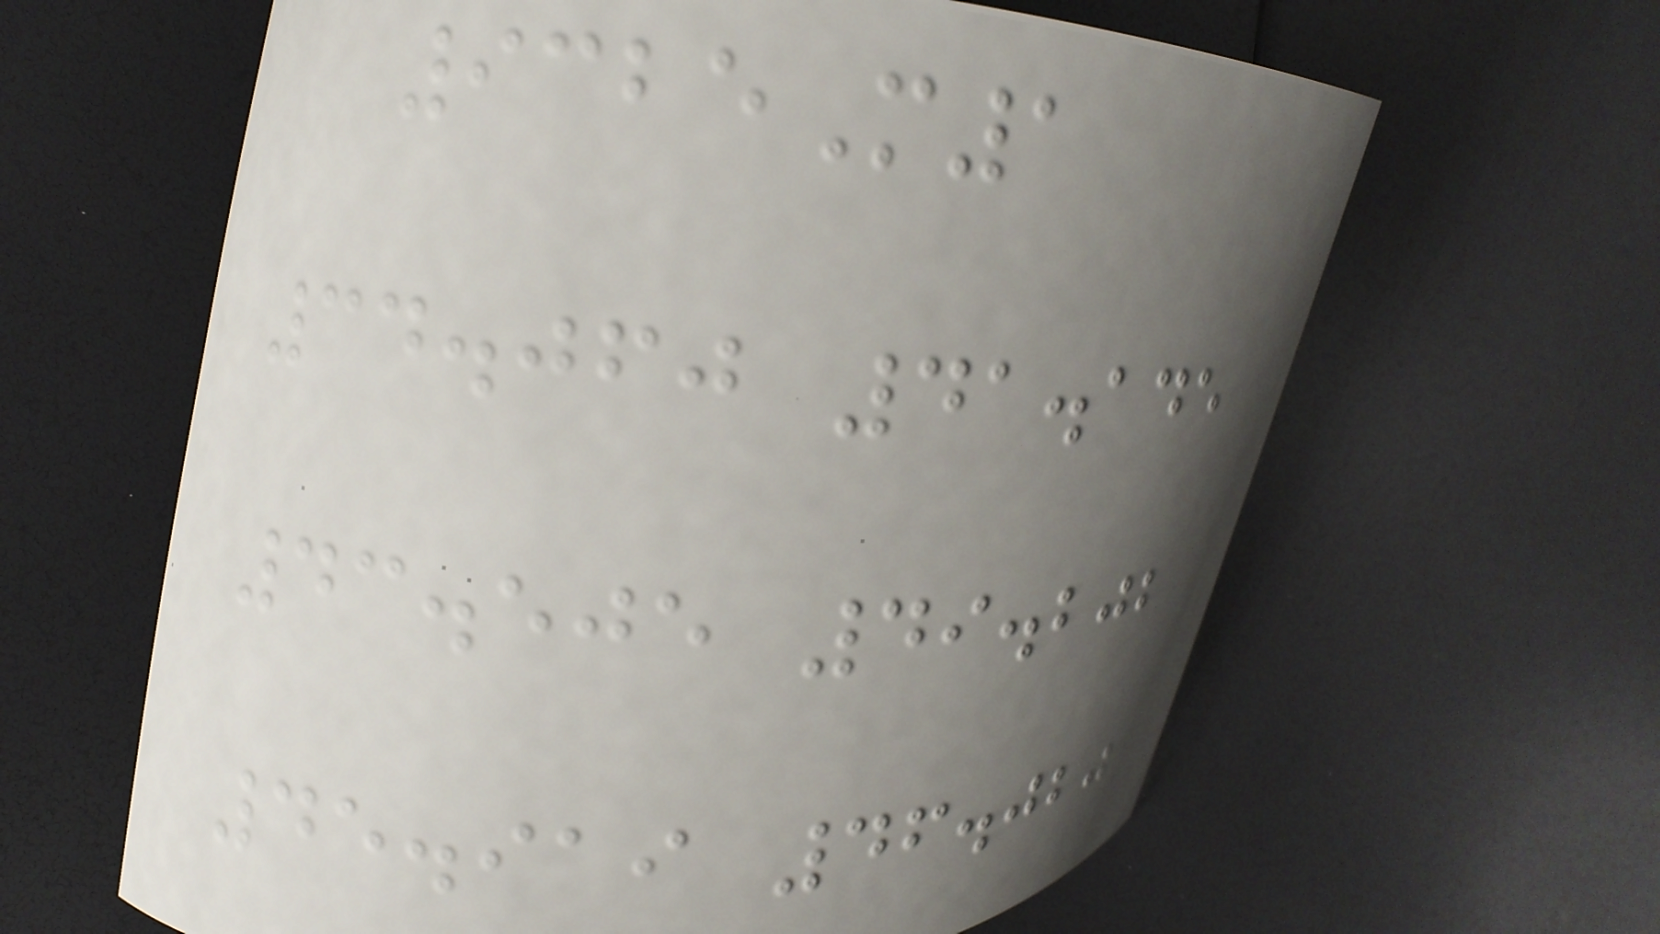9325M1
34.060 41.145
43.505 49.202
45.919 46.020
